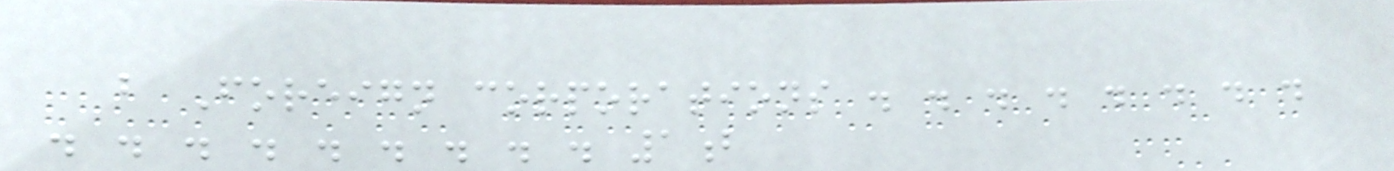b Foreign corporations . . . . . . . .
. . . . . . . . . 1b
